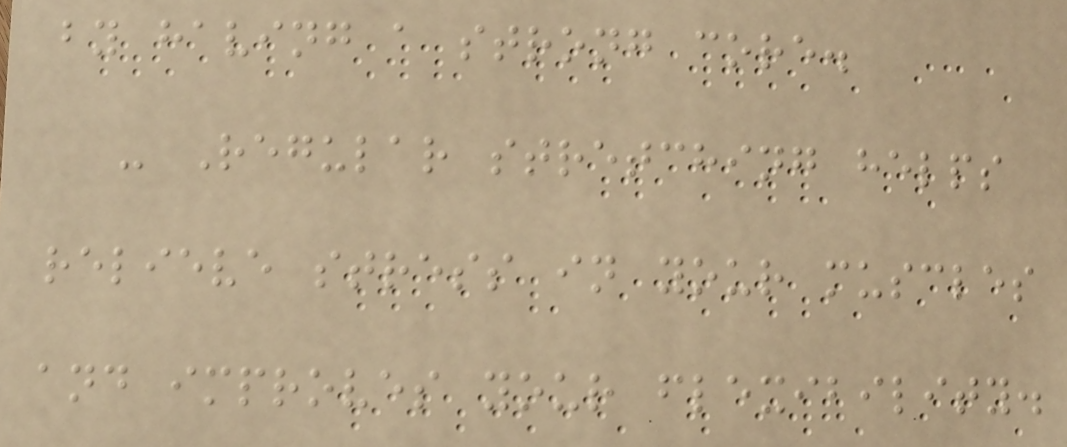by having a strong core.
- Regular stretching helps
relieve stress in your muscles
and improves your flexibility.
